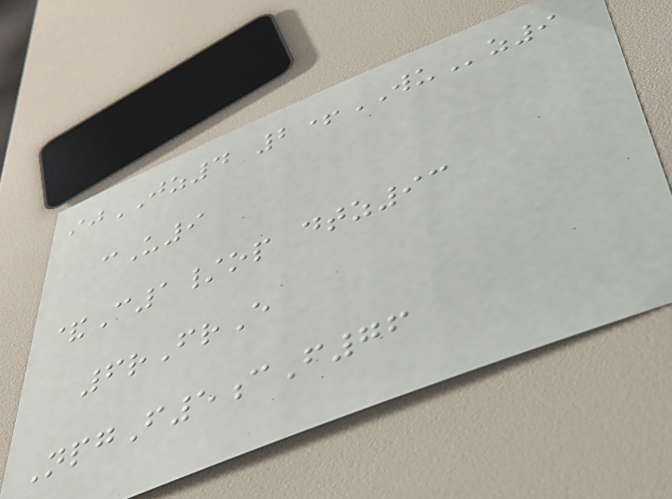ijJZ4 2+WUz9
cU9
&C1/op dtz93
6rFrE
NpgF5cF76
